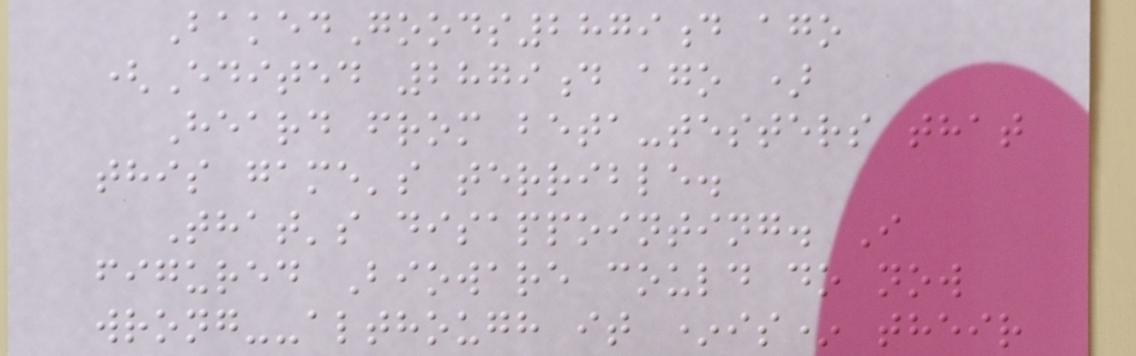BakedGoods2879d ago
(Edited 2879d ago )
Heard from beta-testers that
this game's terrible.
That's disappointing. I
figured Bioware could do now
wrong--although it *is* their
